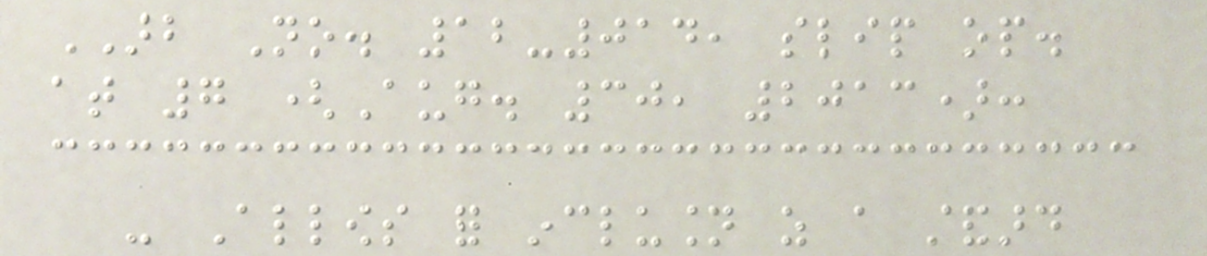ARB No. 12-014, slip op.
at 7 (Aug. 30, 2013):
- Allows for inclusion as a standard
